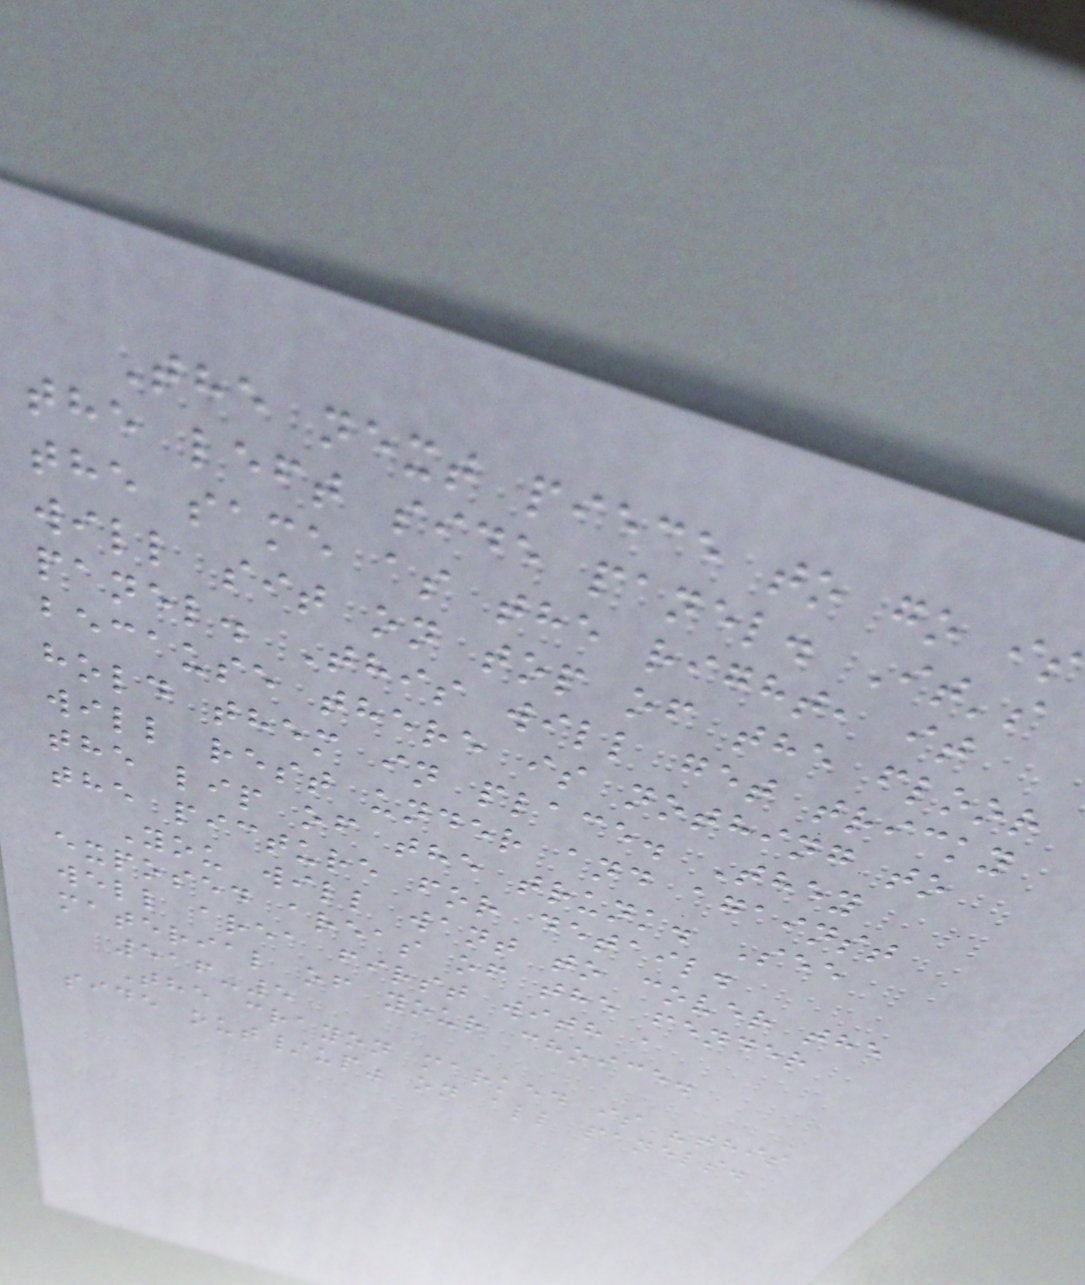The next piece to go is
the left side panel. It's
the same as the right, it
will sit on top of the floor
panel. This will get tricky
because there is nothing to
hold them in place. They
will rest under and against
the lip of the trunk. See
the picture for detail.
You will want to cover the
exposed areas of the fender
well area first with a
material of your choice.
516-5
The crayon marked is "this
side out/up" on all panels.
